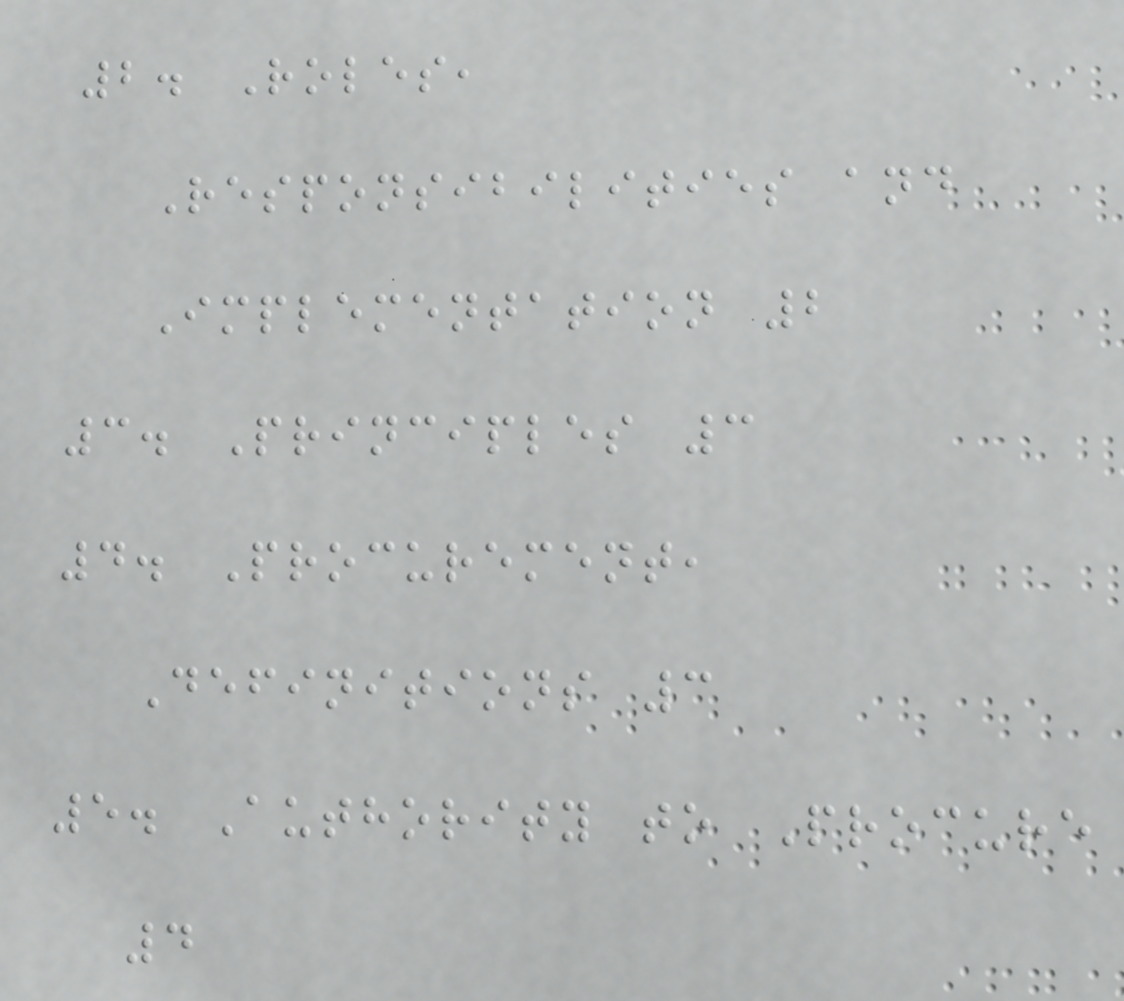2. Roles,
Responsibilities and
Implementation 2
3. Principles 3
4. Procurement,
Definitions 3
5. Authority to Procure
4
